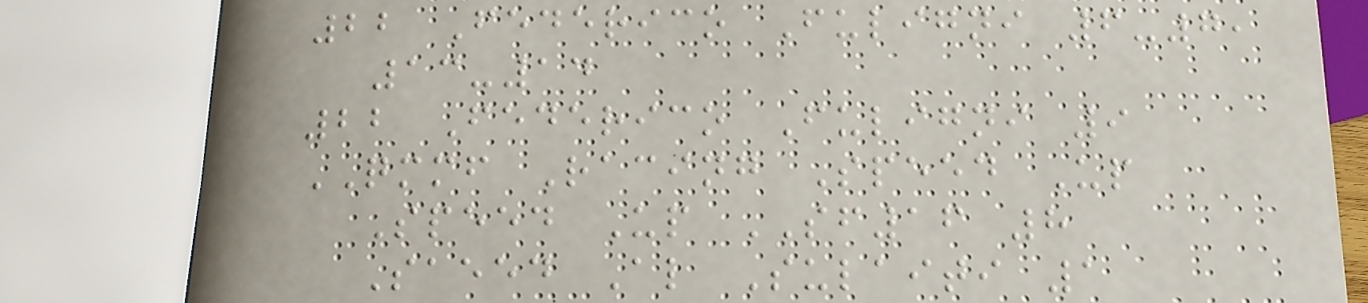22 Federico Fuligni 6-7,
13-14
22 Federico Fuligni 9
QMMF Racing Speed Up
Speed Up SF16 8
Saeed Al Sulaiti 1
